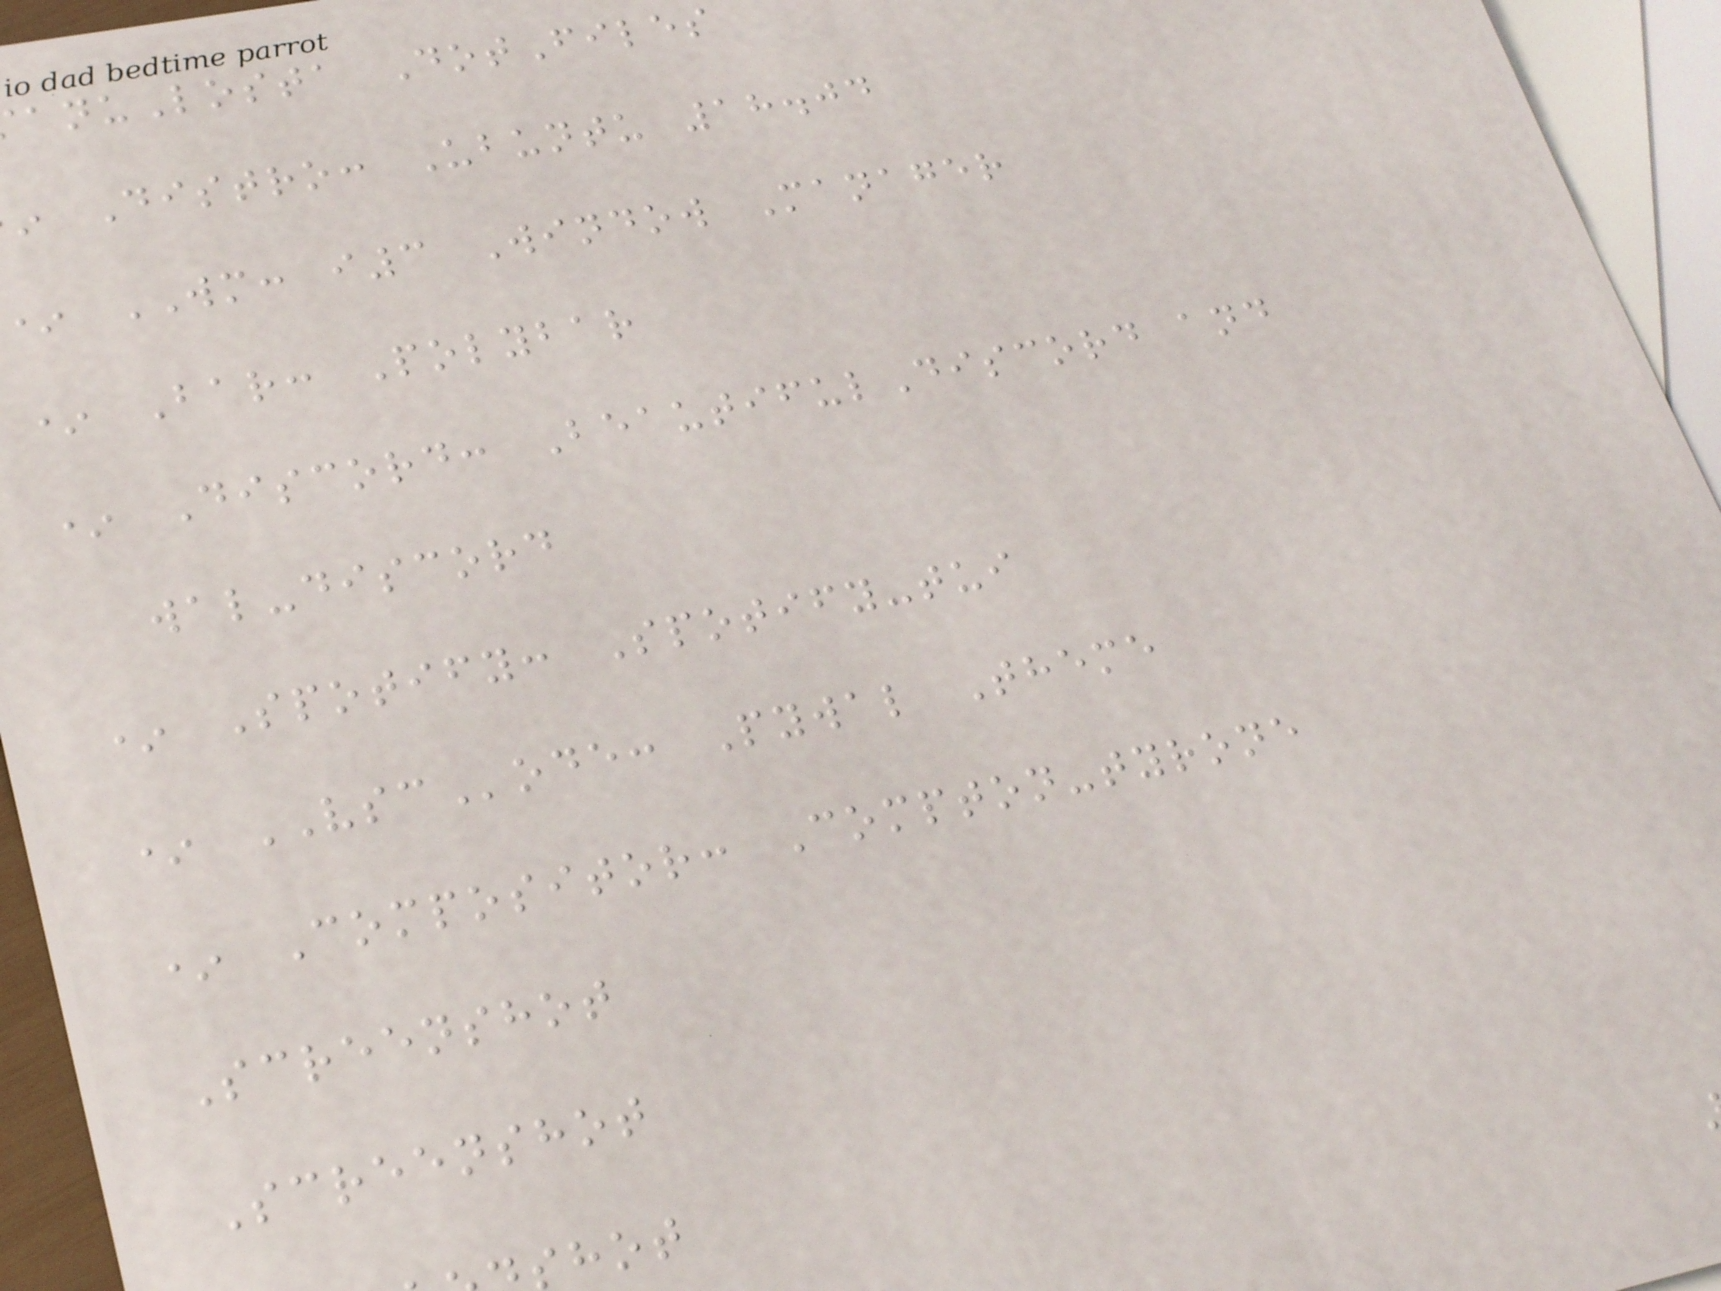anuLosta DotFiles
Distro: Ubuntu 18.04
WM: i3 Window Manager
* Bar: Polybar
* Discord: BeautifulDiscord and
wal-discord
* Spotify: Spotify-tui
* VSCode: Pywal Theme
* Compositor: Compton-tyrone
Screenshot
Screenshot
